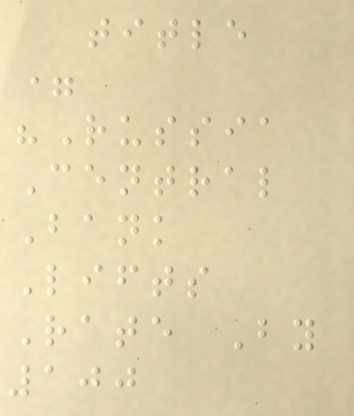title
=
"Russia
Central
Bank
Lifts
Rate By
100
